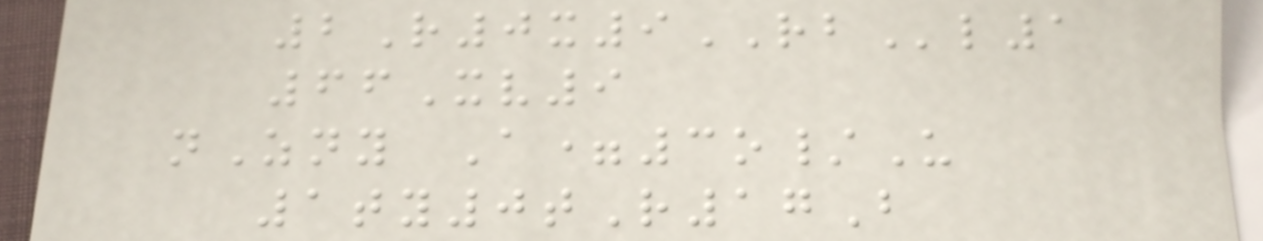2R0x9RBl1
66Xv9
nZny A=3o/U
1ty0tR17B
